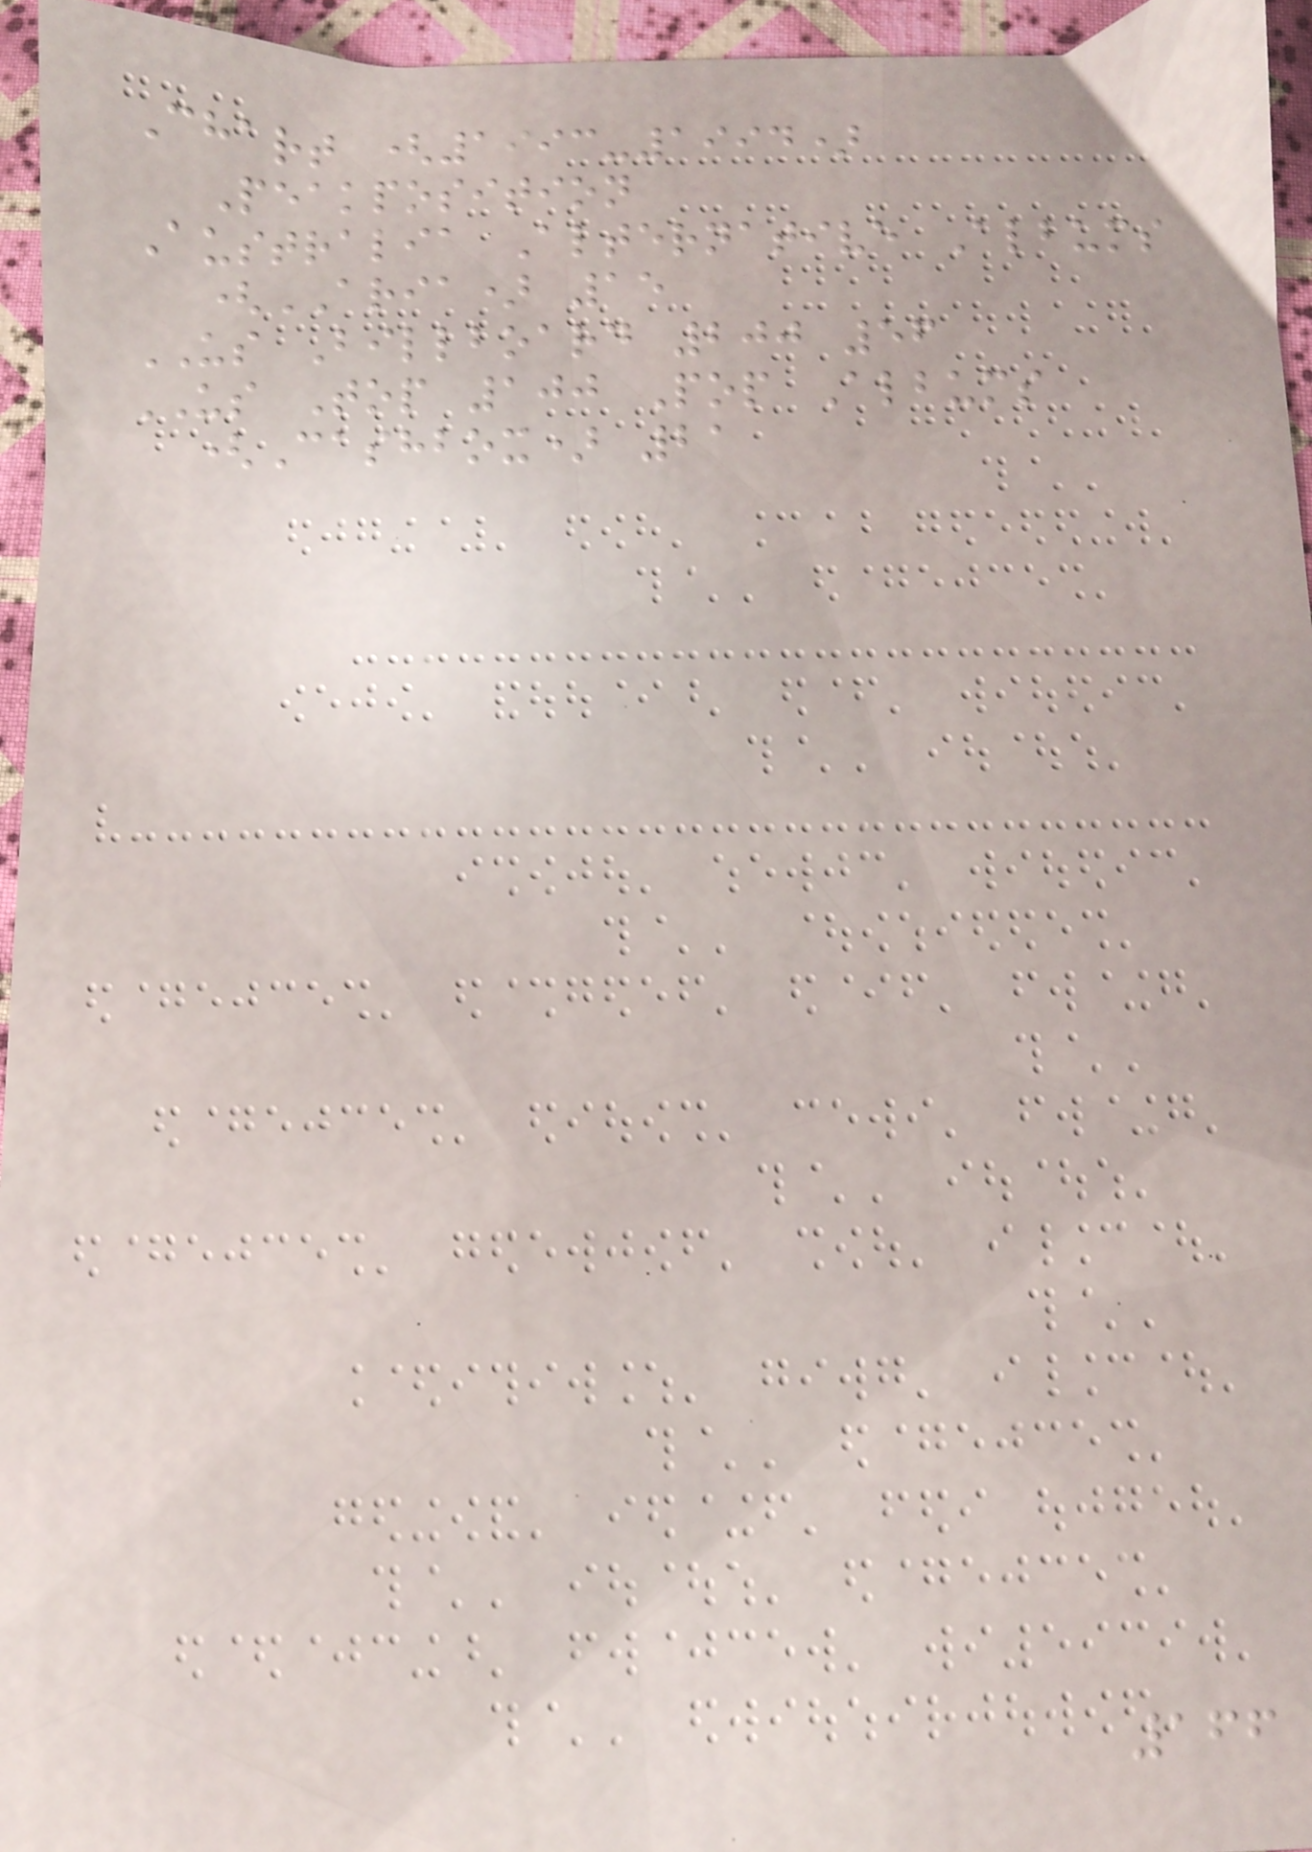Chart (1993-1994)
Peakposition
Australia Alternative Albums
(ARIA) 15
US Billboard 200 56
US Top 100 Pop Albums
(Cashbox) 21
166
